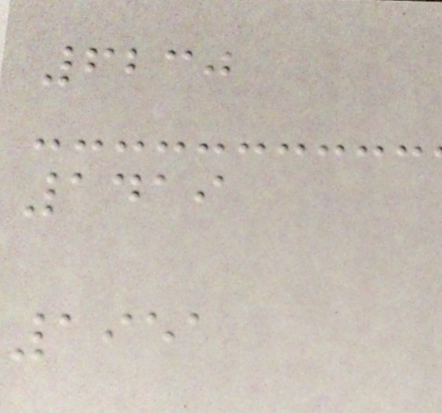6230
1419
1951
